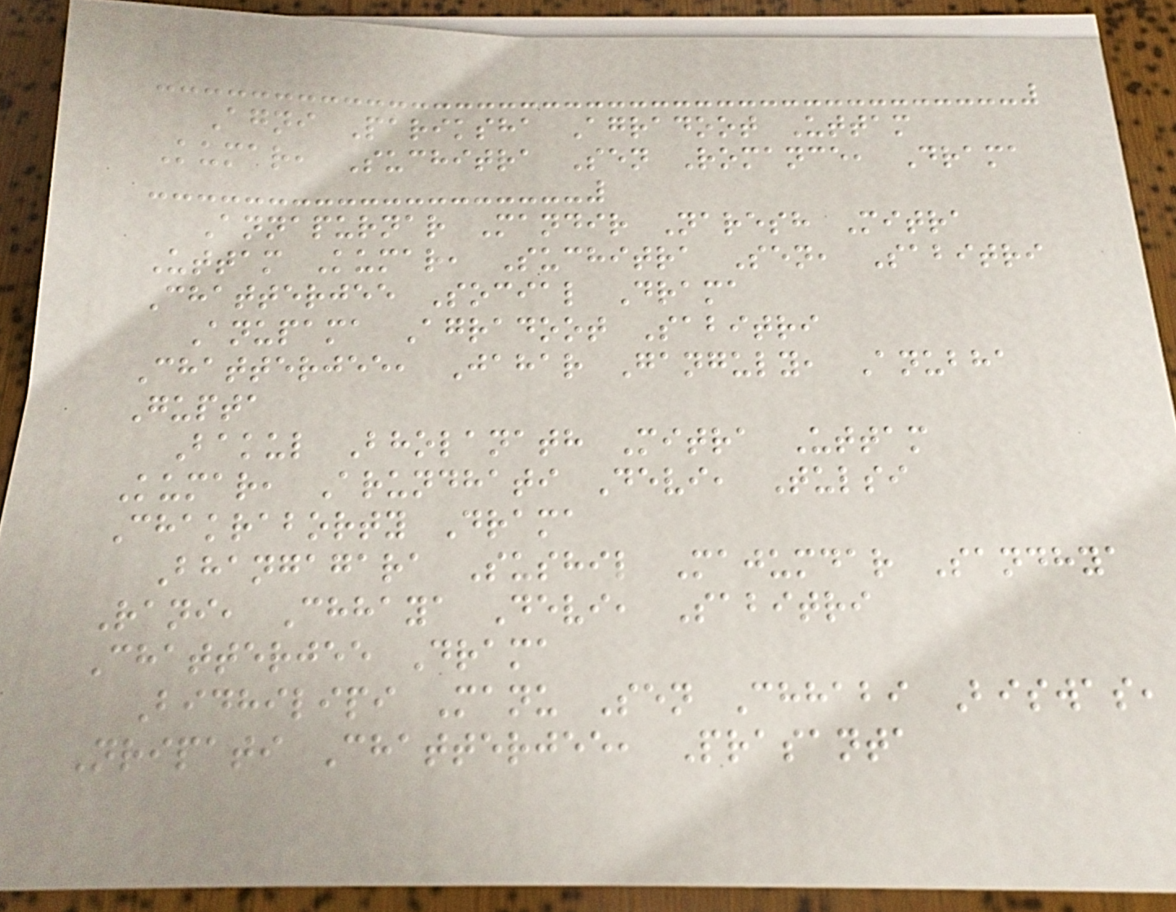Agni Pariksha Agradoot Uttam
Kumar, Suchitra Sen Romance, Drama
Annapurnar Mandir Naresh Mitra
Uttam Kumar, Suchitra Sen, Sabitri
Chatterjee Social Drama
Anupama Agradoot Sabitri
Chatterjee, Jahar Ganguly, Anubha
Gupta
Bakul Bholanath Mitra Uttam
Kumar, Arundhati Devi, Tulsi
Chakraborty Drama
Bhangagara Sushil Majumdar Sandhya
Rani, Chhaya Devi, Sabitri
Chatterjee Drama
Bidhilipi Manu Sen Chhabi Biswas,
Nripati Chatterjee, Prasanta
